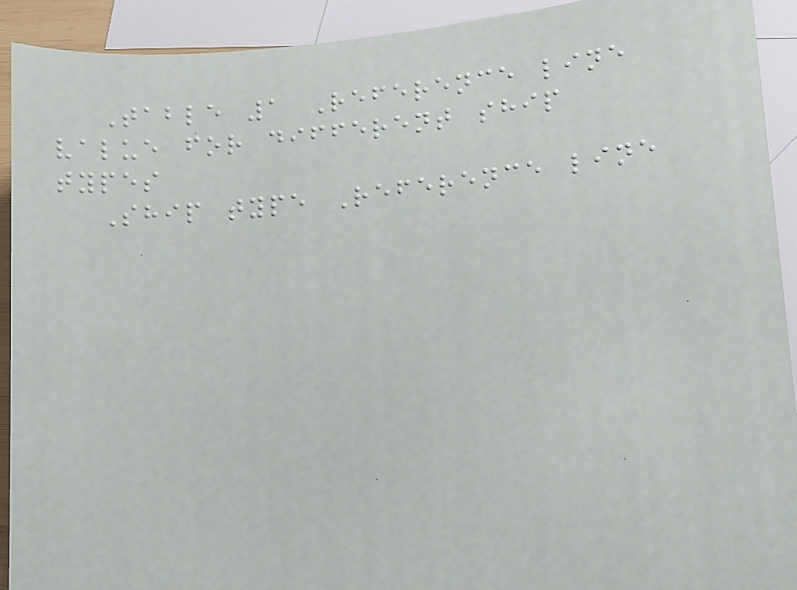Table 1 Reference line
value for different ship
types
Ship type Reference line
